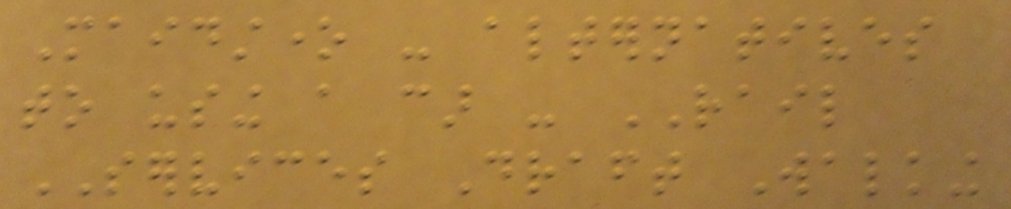Maidstone - alternatives
to using a car - RAIL
SERVICES Draft Walking
